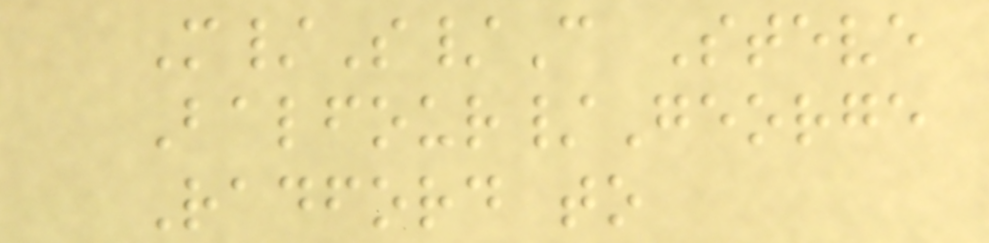M/S/C Steve
Balfour/George
Radford to
